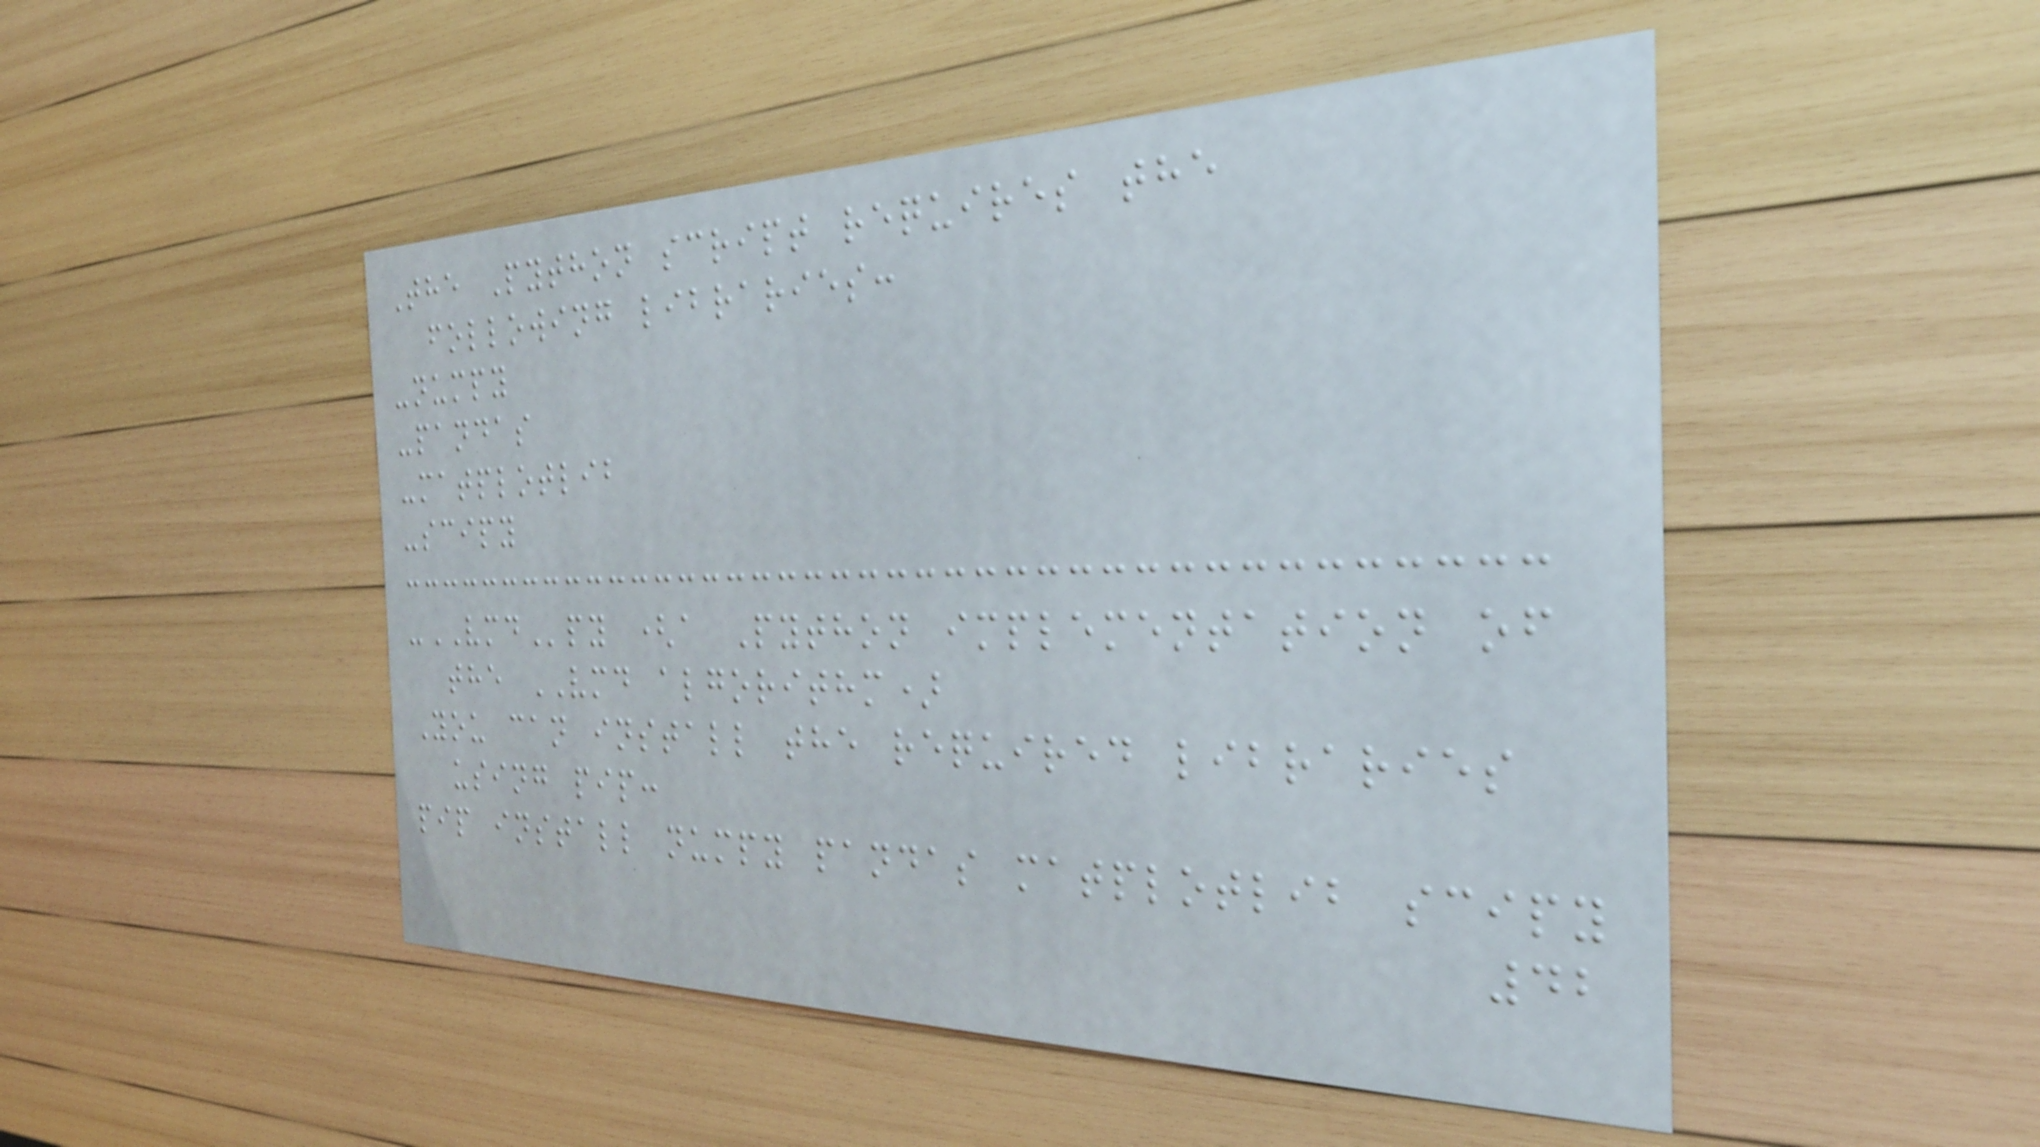The Python script requires the
following libraries:
-numpy
-pandas
-matplotlib
-scipy
-VMDpy (a Python implementation of
the VMD algorithm)
You can install the required libraries
using pip:
pip install numpy pandas matplotlib scipy
42
